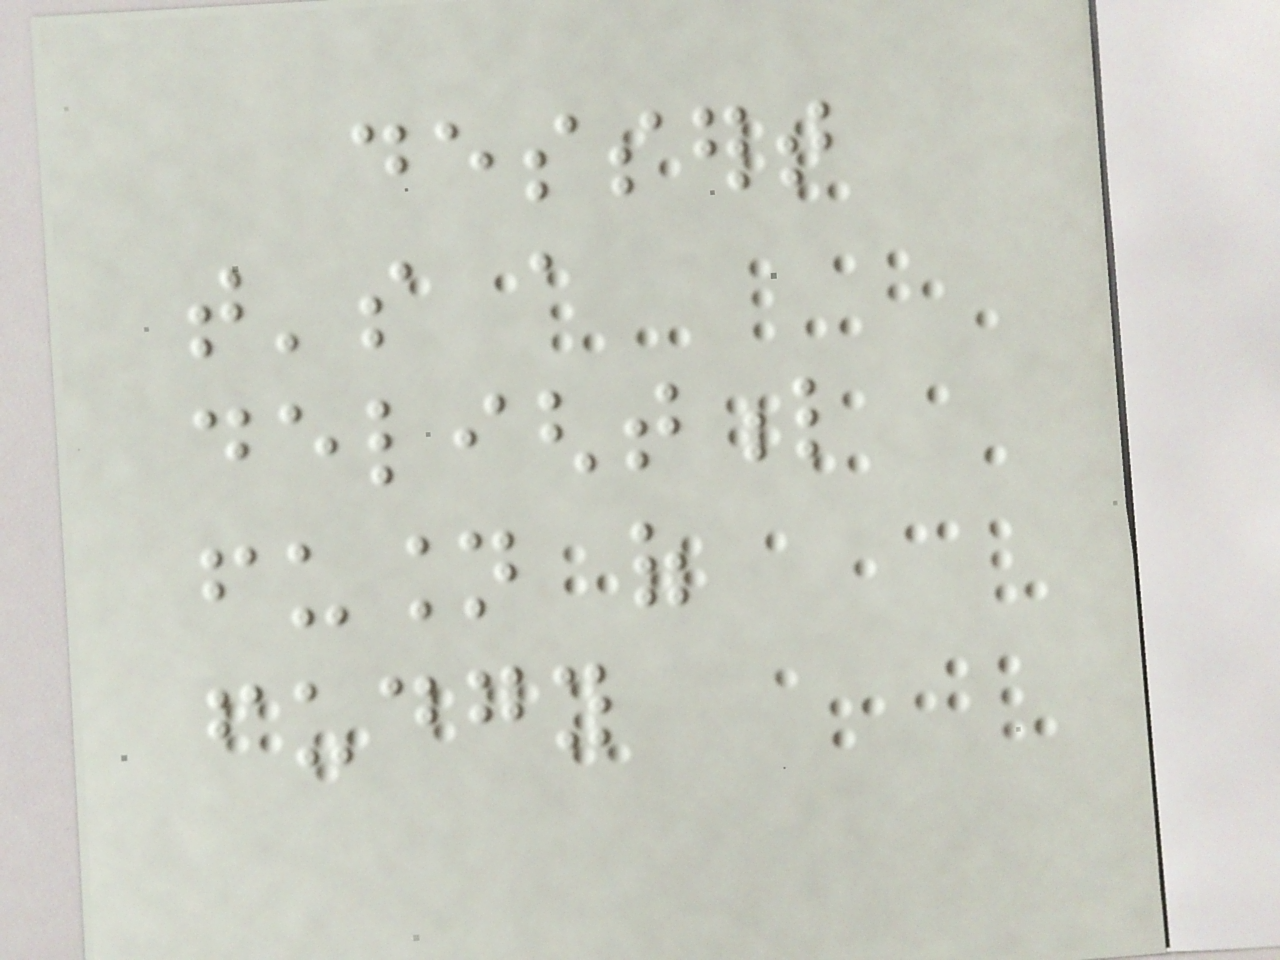dessert
that's a
delightful
fusion of
fudgy
